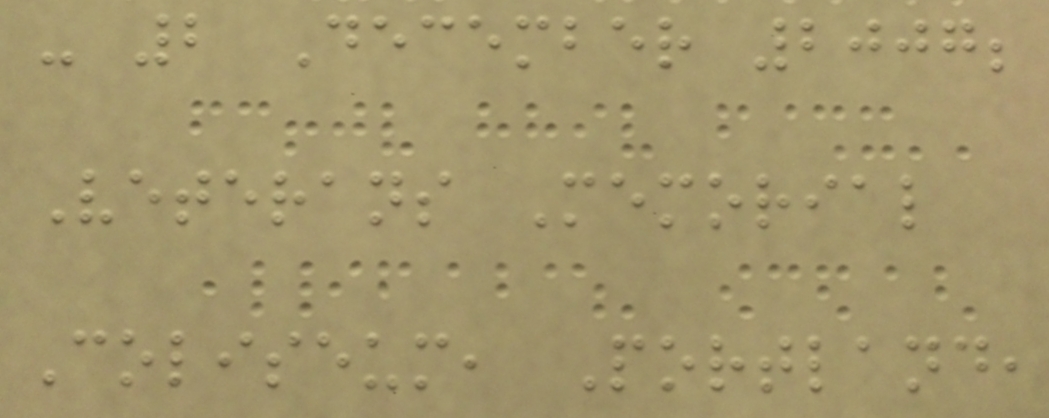- 2 December 2007;
Veterans Memorial
Coliseum, Portland,
